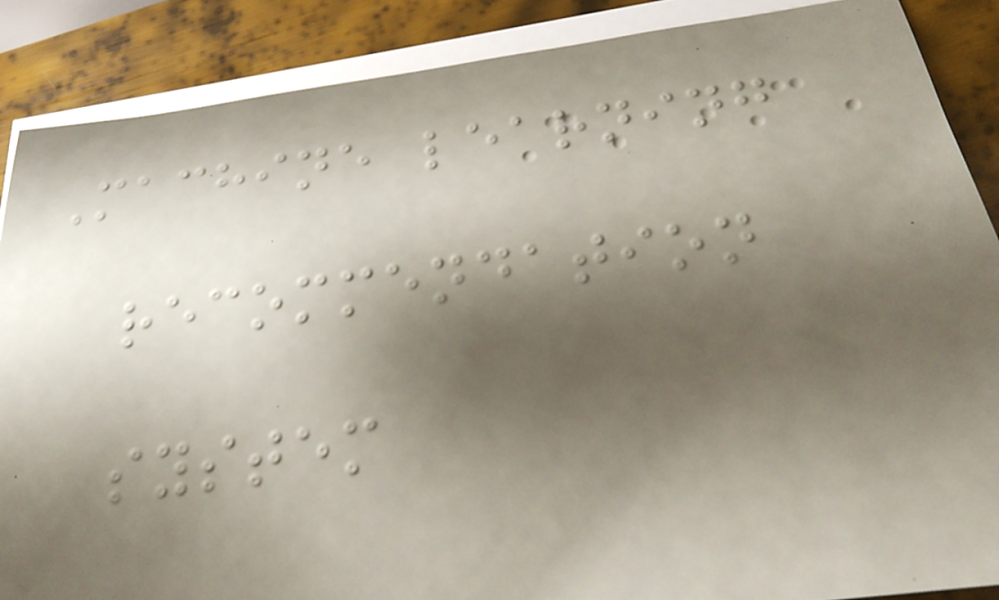Machine learning
recommendation
system
